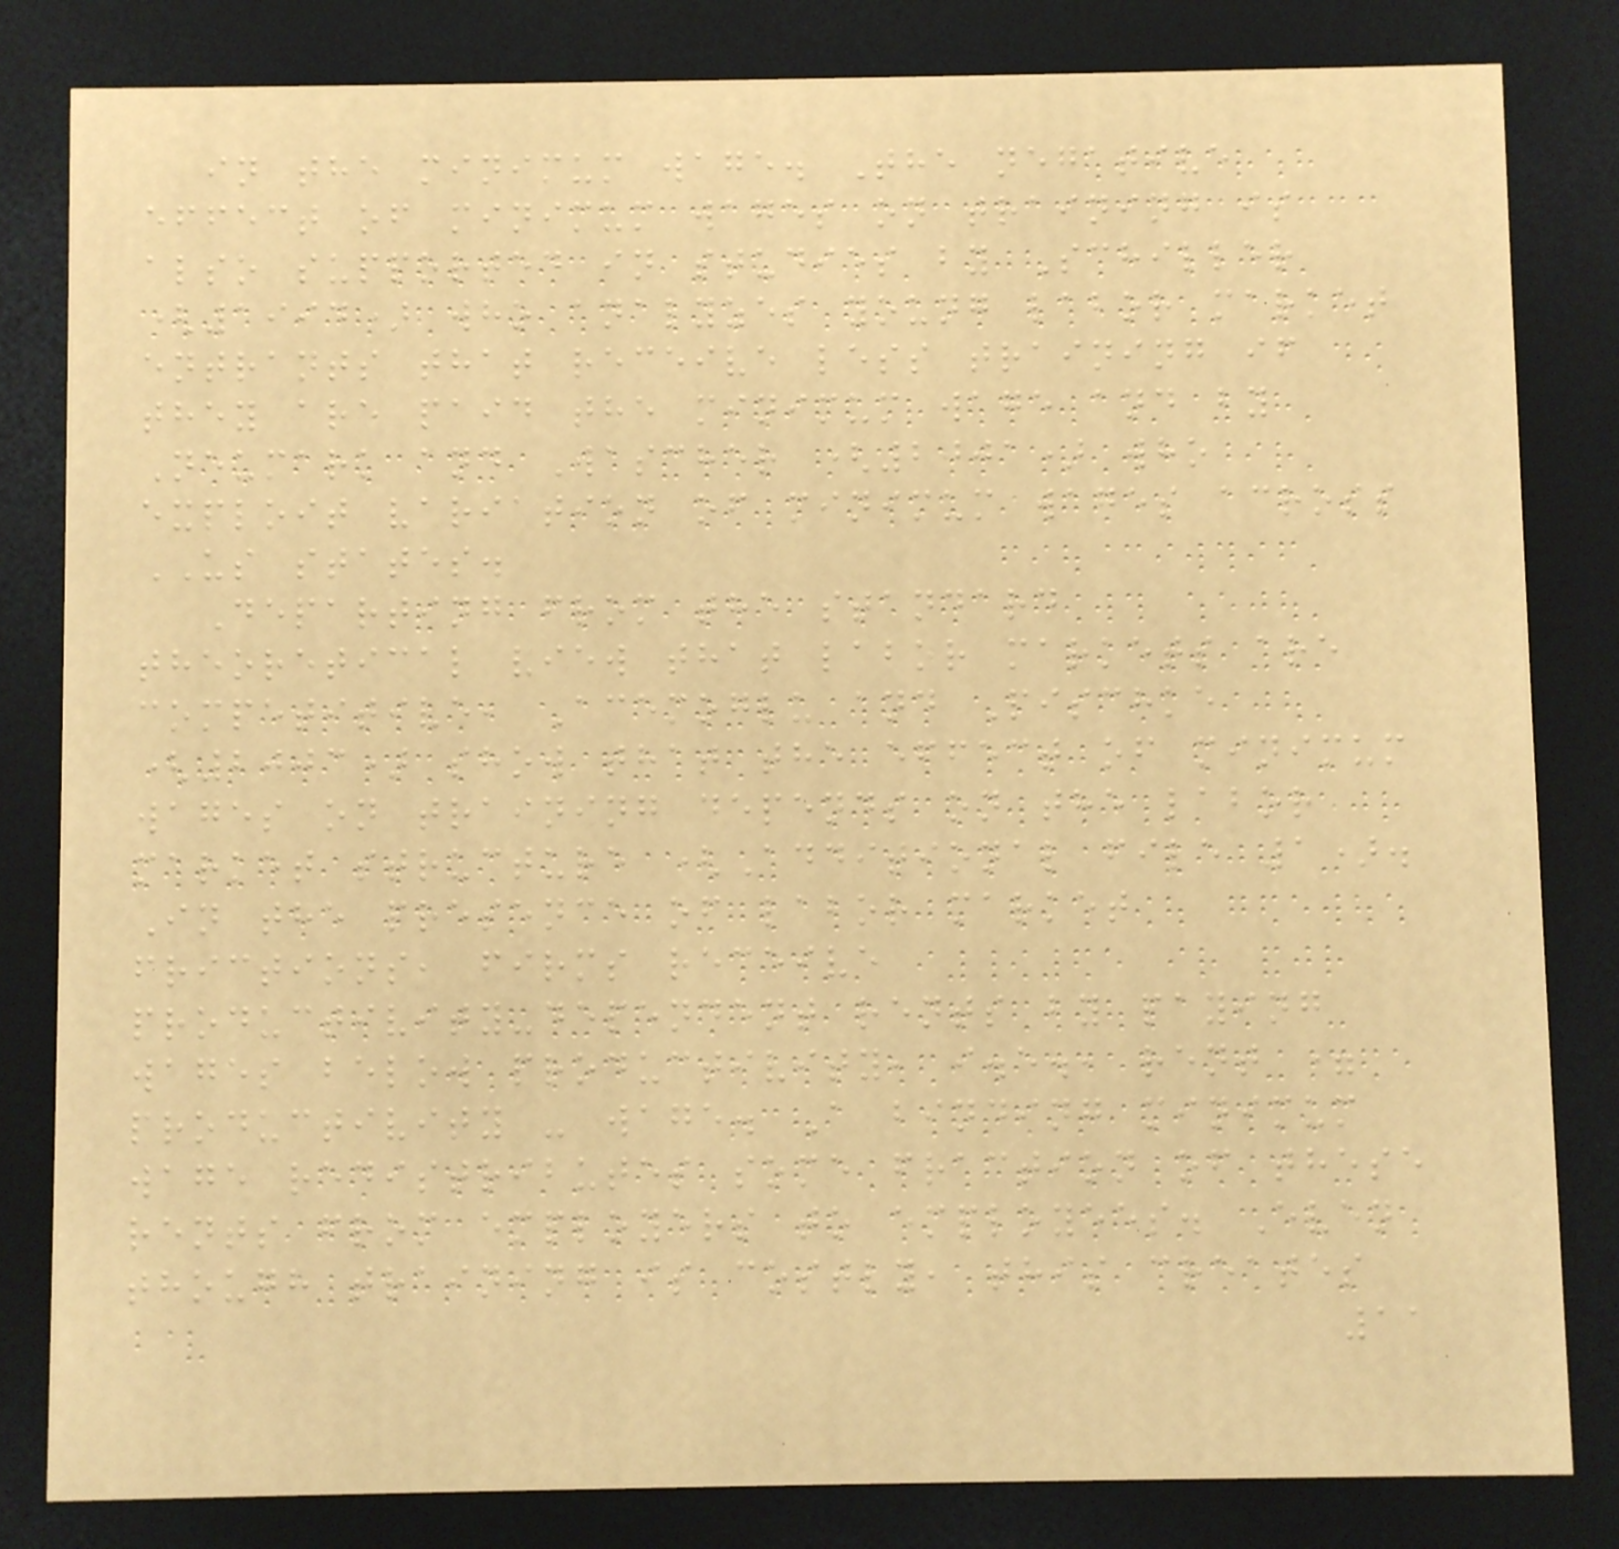in the minimum wage. The negative
effect of minimum wages on training is
also supported in studies by Schiller
(1994) who analyzes young labor market
entrants that receive less training if
they are paid the minimum wage and by
Neumark and Wascher (2001) who
exploit variation of minimum wages across
US states.
Departing from the standard
theoretical view that labor markets are
competitive, Acemoglu and Pischke
(2003) show that the effect of minimum
wages on training depends on the labor
market structure (Additional file 1).
In the presence of labor market
frictions, firms receive
productivity-dependent rents by paying
wages below productivity, i.e., rent =
productivity - wage. A binding minimum
wage redistributes some fraction of these
rents from employers to employees. Even
though training is costly, this creates
11
